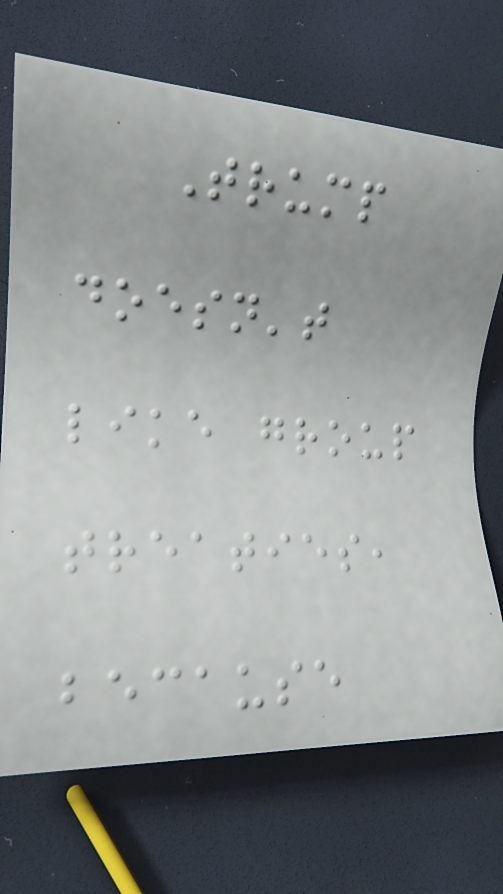Trump
doesn't
like group
treaties,
because
